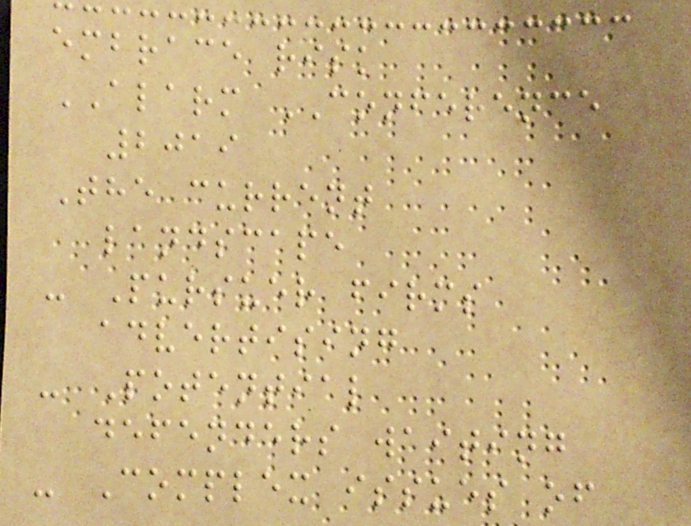embrace risk
ALARM CONFERENCE
2019
The current
landscape
- Pursuer firms
advertising
- Potential
defenders waiting
- Complex issues of
